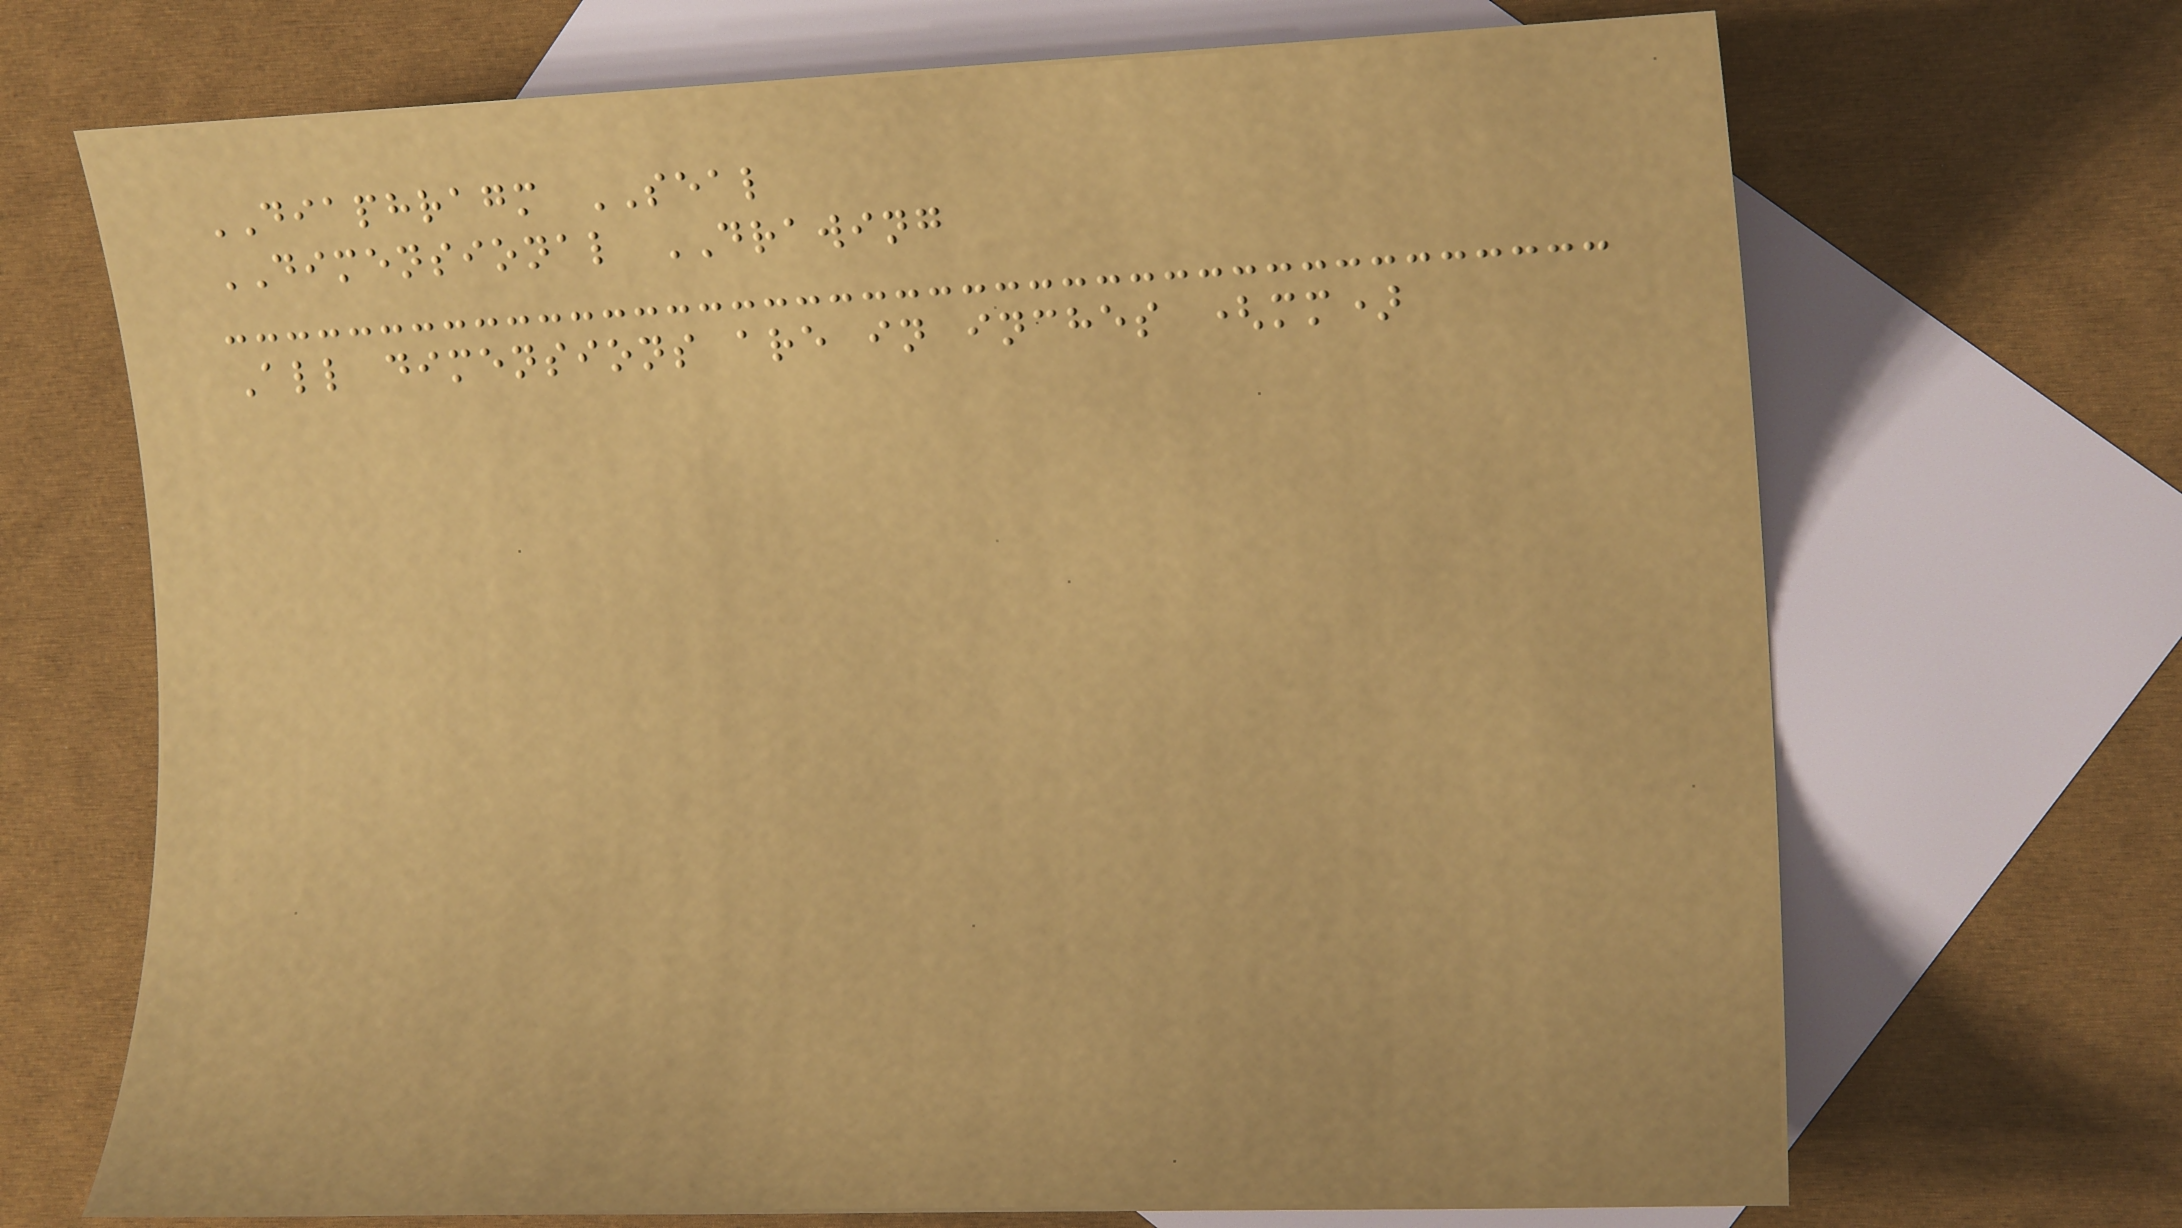DIAPHRAGM SEAL
DIMENSIONAL DRAWING
All dimensions are in inches (mm)
